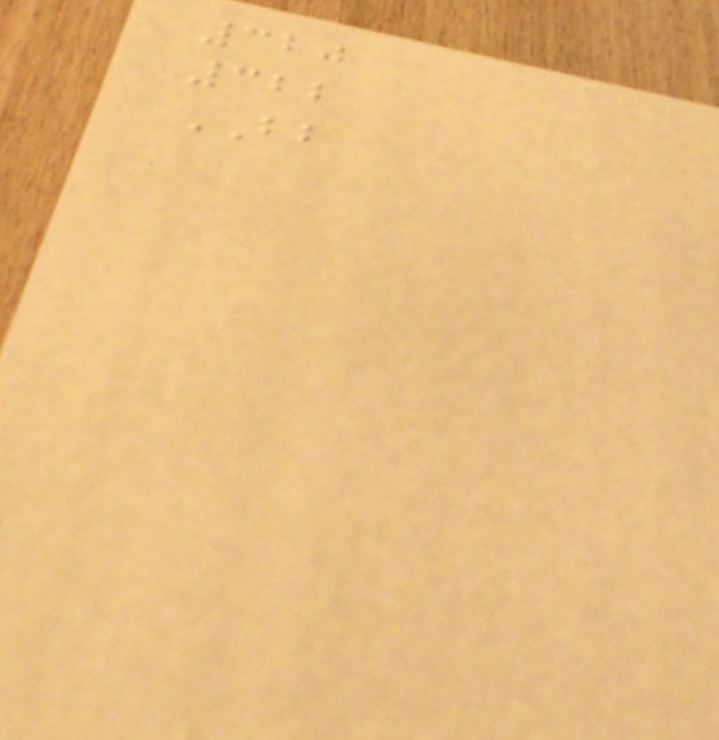320
322
BB
